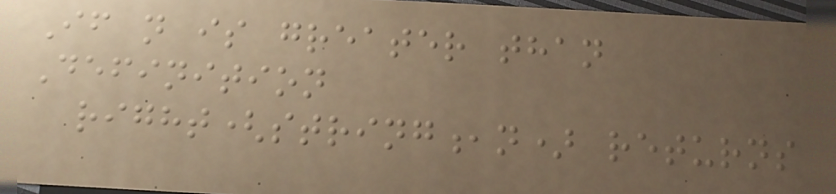If n is greater than
Definition
right(string,n) returns
